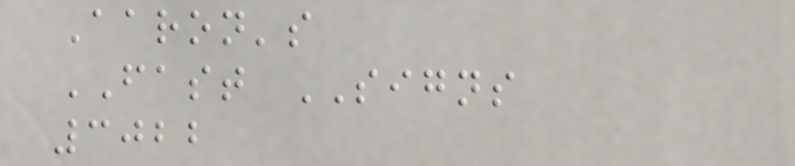Aaron's
FAST SIGNS
3022
